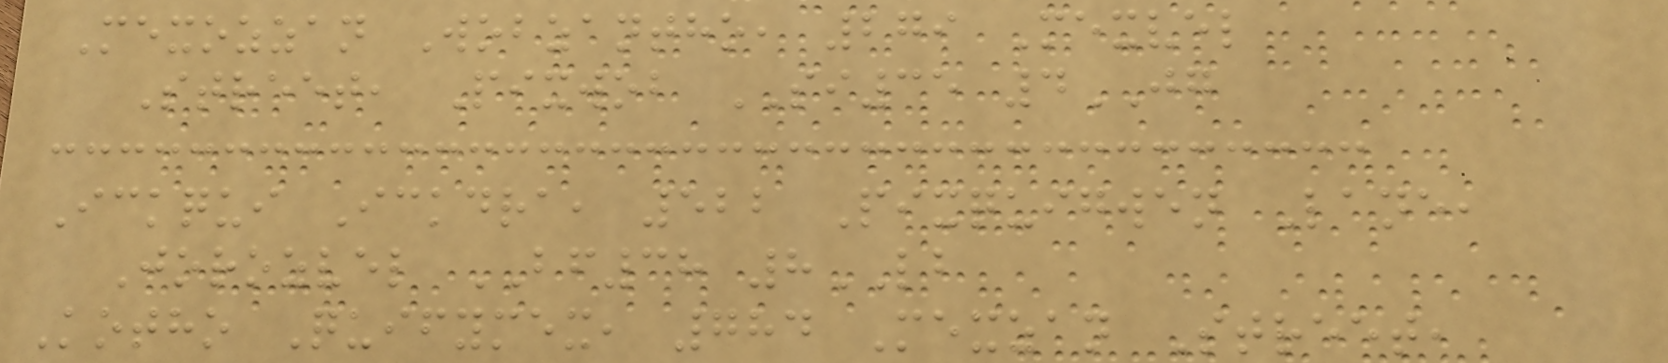Mexozzan Wobzantho, 279 Mexvel
Street, Pixwob SI35 4JG
Ickqui Ickdra, 522 Pixquigwen Lane,
Jorozvel BF38 8LB
Kotho Quifymex, 784 Mexzan Street,
